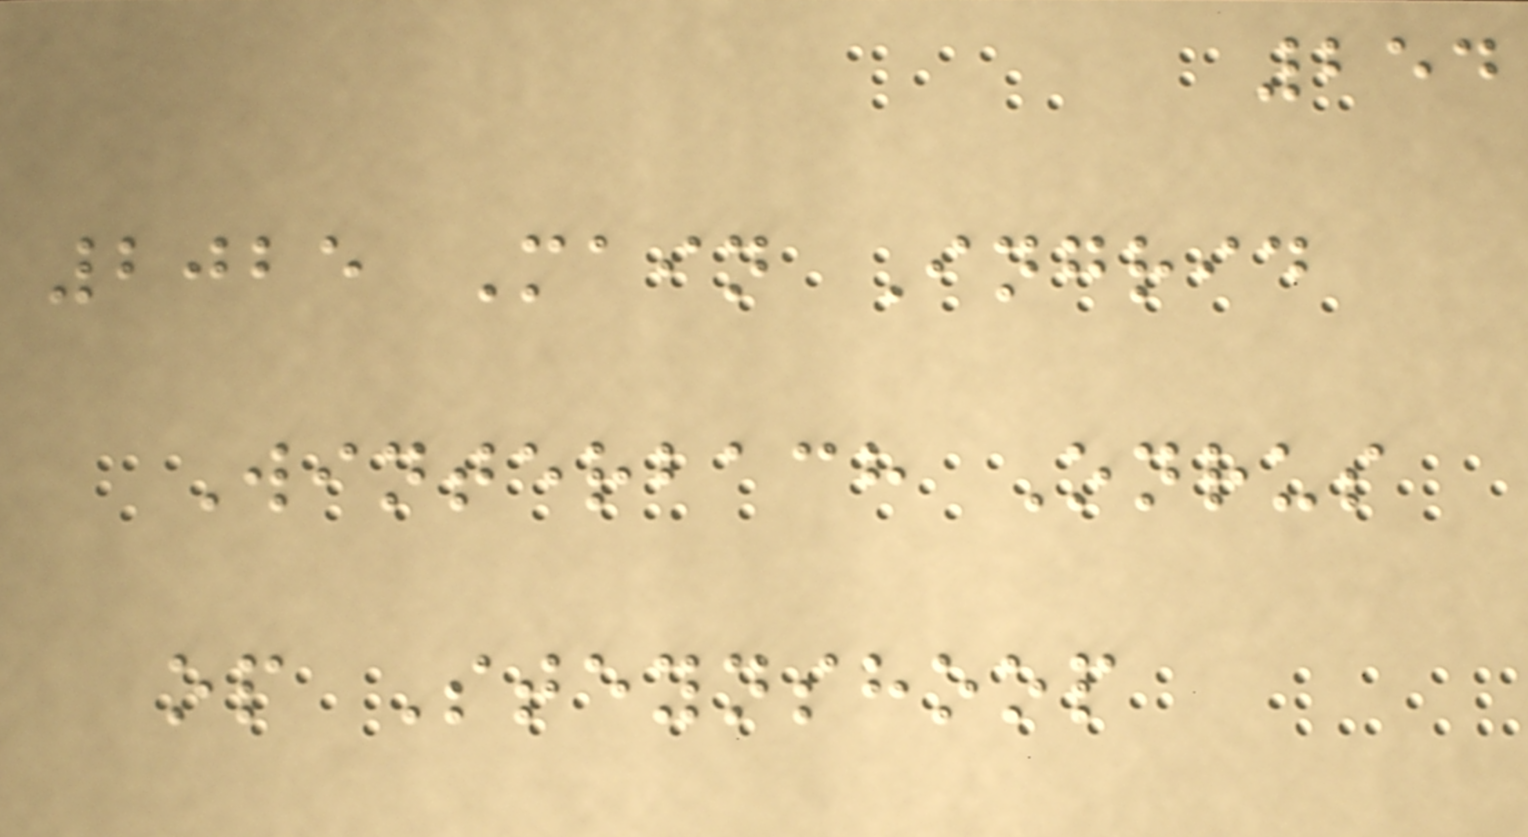254
2025 Main Ingrid
Winterbach Onrus
op Steynshoop
